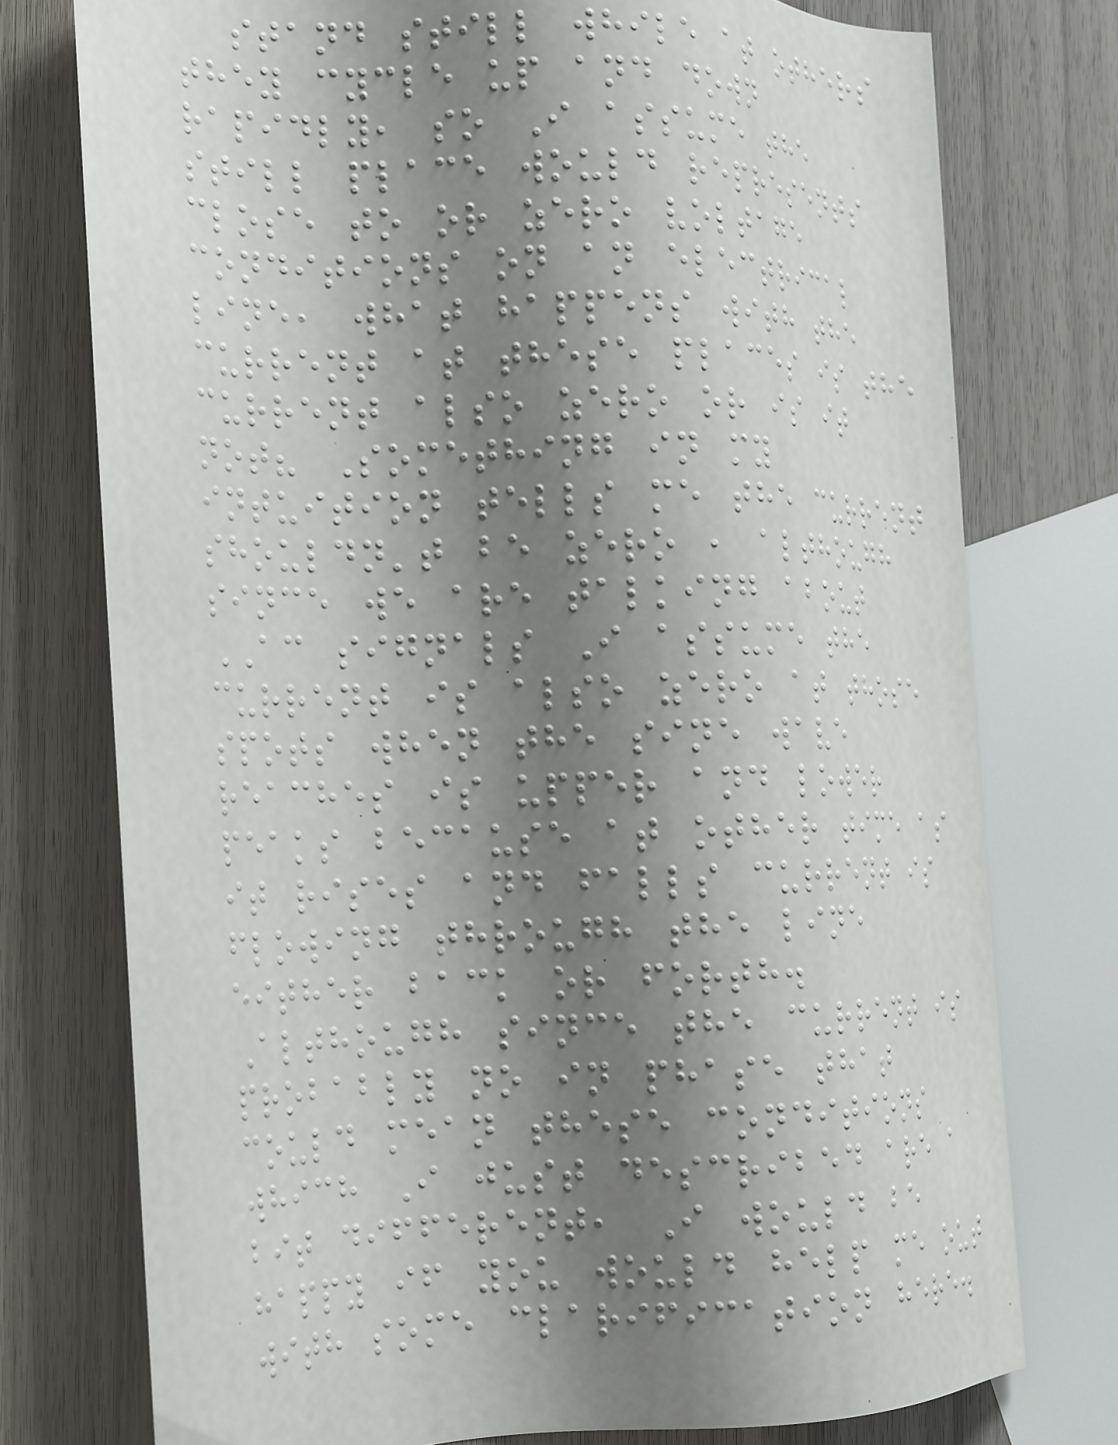stand still while at others
they cycle up and down
rapidly, so I assume the
still place would represents
close to or zero voltage
conditions on an electrical
line, what happens with the
current at these places is the
current also zero or is it
not? Something in my
intuition tells me the current
shouldn't be zero , although
since we are talking about
AC signals I assume the
current is also zero at those
spots when the sine wave
reaches is upper and lower
peaks because at other time as
it rises and falls current is
flowing through the line
either back or forth.
Although since the current is
probably no in phase that
could mean these conditions
which I just described are a
bit different, I would be
happy if you would help me out
with some clarification here.
